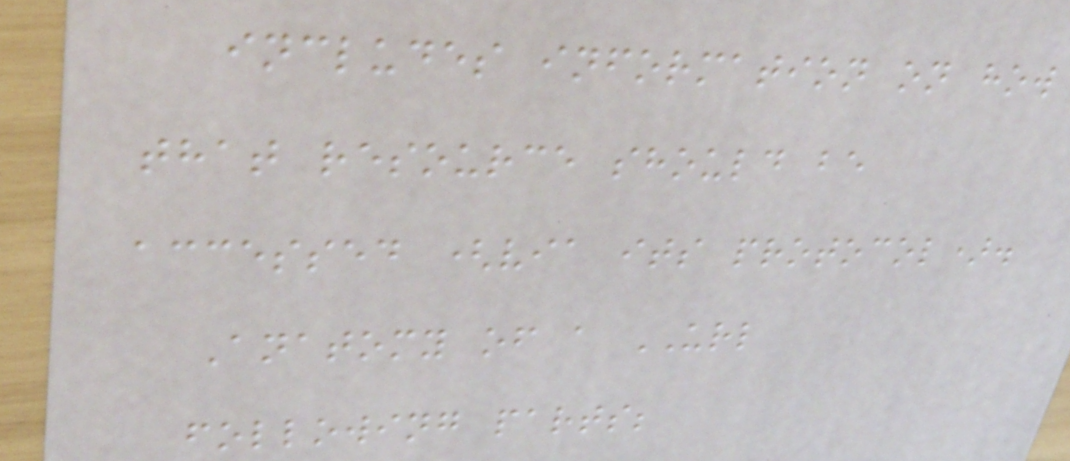includes information on how
that resource should be
accessed (via its protocol).
Anatomy of a URL
following parts;
